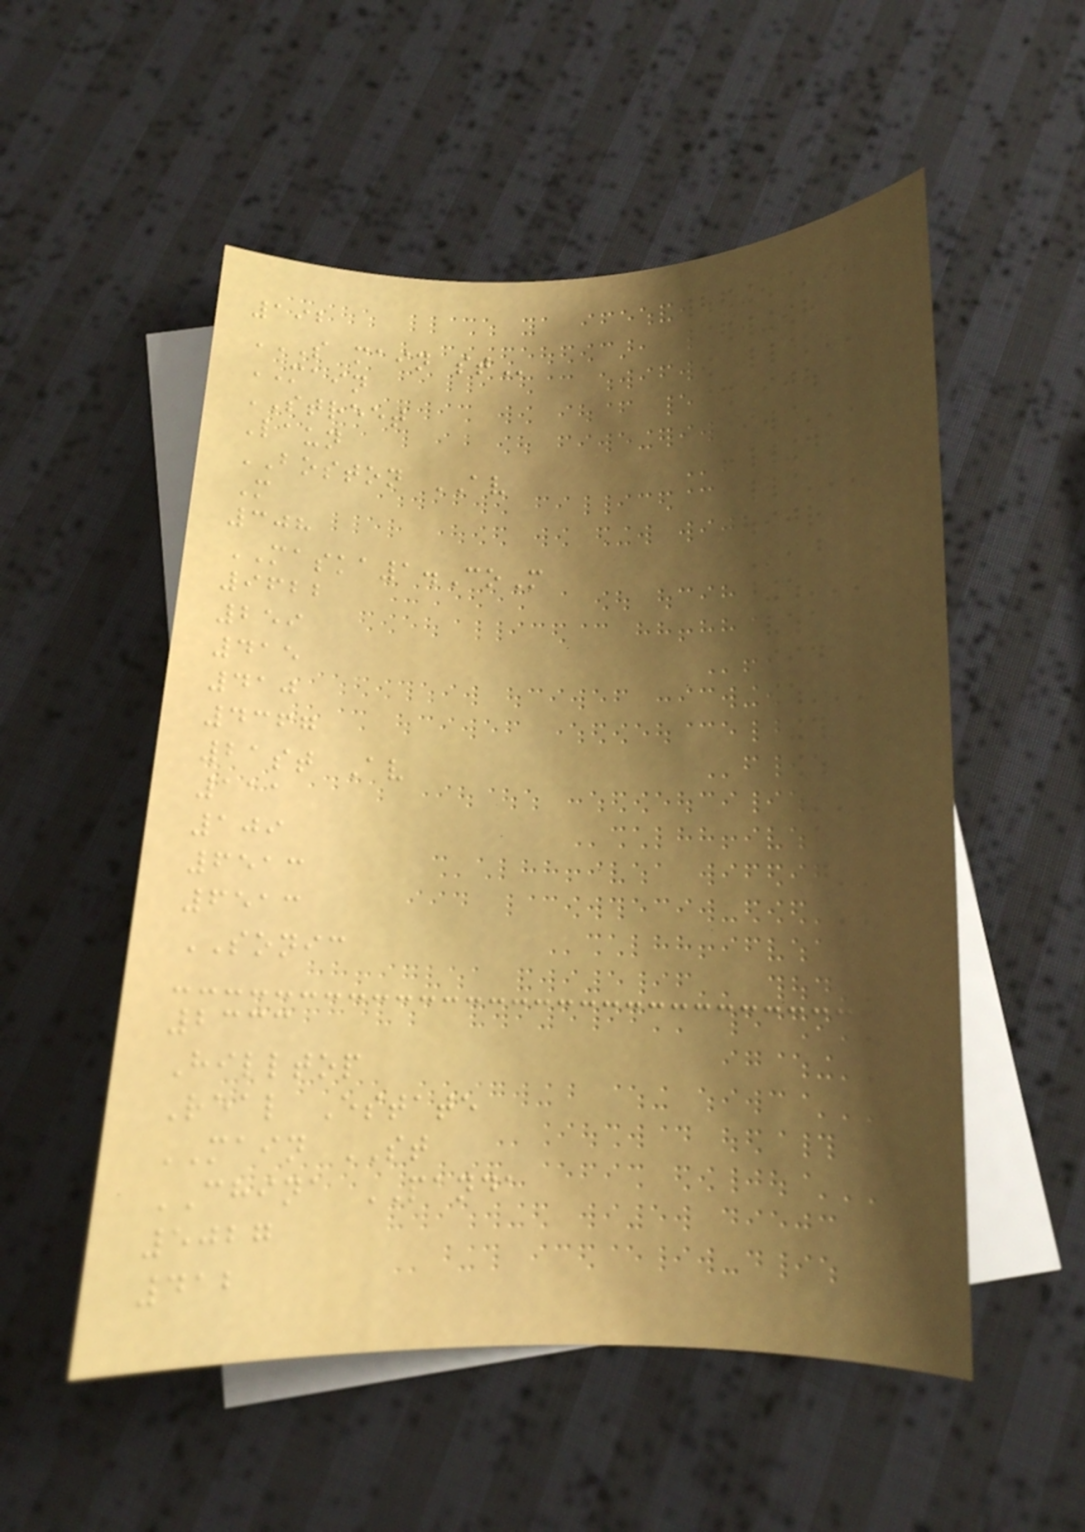192
S MAIN ST
MAIN
STREET
Laun
BOSTON AV
M
308
MASKA1.CoM
9622
259
415
410
4367
21st Av
111
109
6513
6513
SONIC
2333
Hilltop
Real Estate
MAIN ST
CHINA PANDA
5027
412
